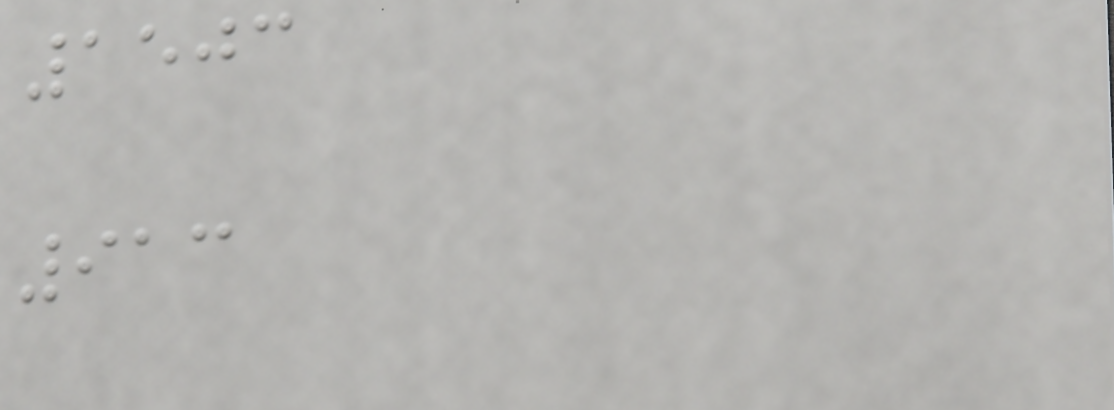1503
913
